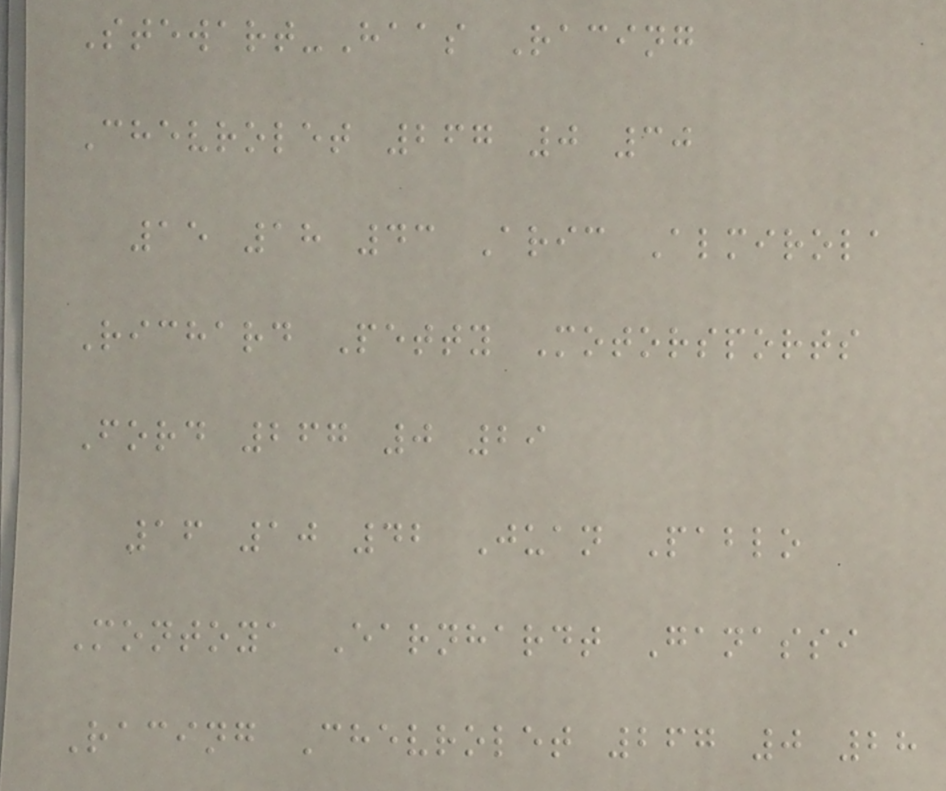Stewart-Haas Racing
Chevrolet 267 0 30
15 18 43 Aric Almirola
Richard Petty Motorsports
Ford 267 0 29
16 10 42 Juan Pablo
Montoya Earnhardt Ganassi
Racing Chevrolet 267 0 28
